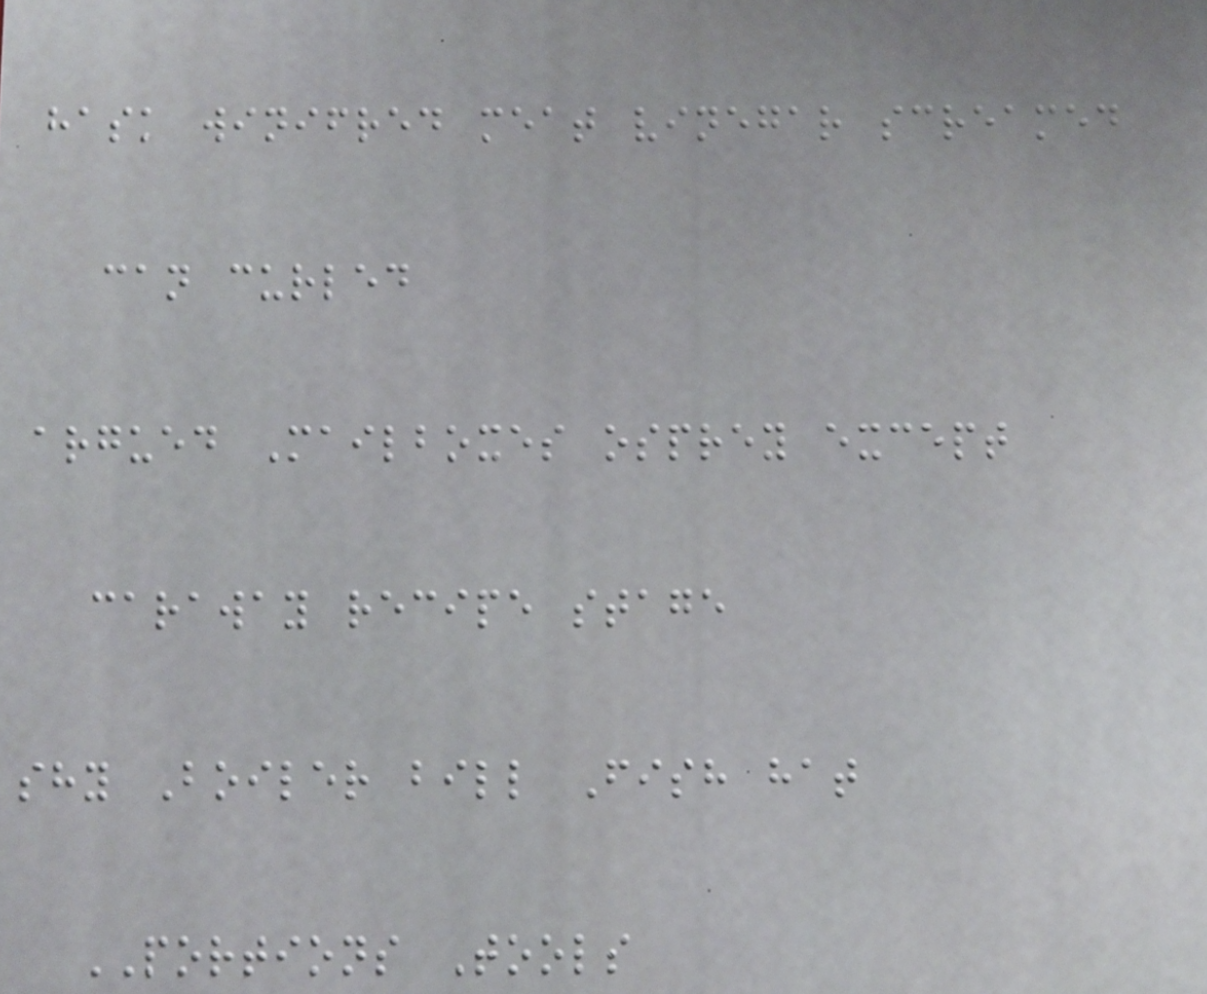hask winifred meat vinegar screamed
can curled
argued Mailboxes osprey except
caraway recipe stage
shy Boiler bill Fish hat
PORTIONS Tools
